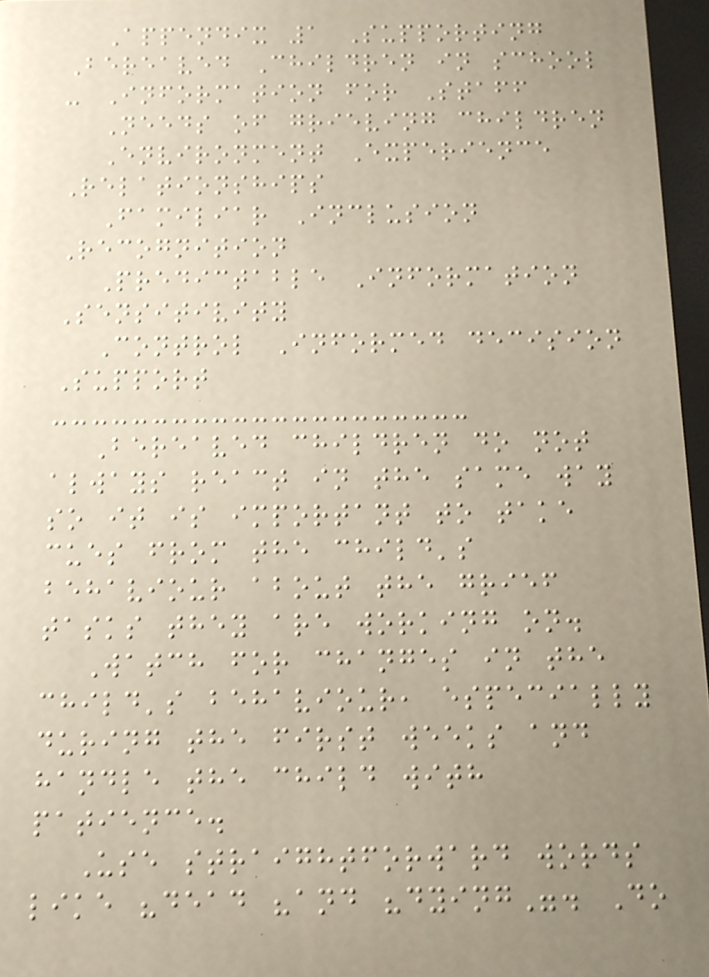Appendix 1 Supporting
Bereaved Children in school
- Information for Staff
Needs of grieving children
Environment Experience
Relationships
Familiar Inclusion
Recognition
Predictable Information
Sensitivity
Control Informed decision
Support
Bereaved children do not
always react in the same way
so it is important to take
cues from the child's
behaviour about the grief
tasks they are working on.
Watch for changes in the
child's behaviour, especially
during the first weeks and
handle the child with
patience.
Use straightforward words
like "dead "and "dying". Do
